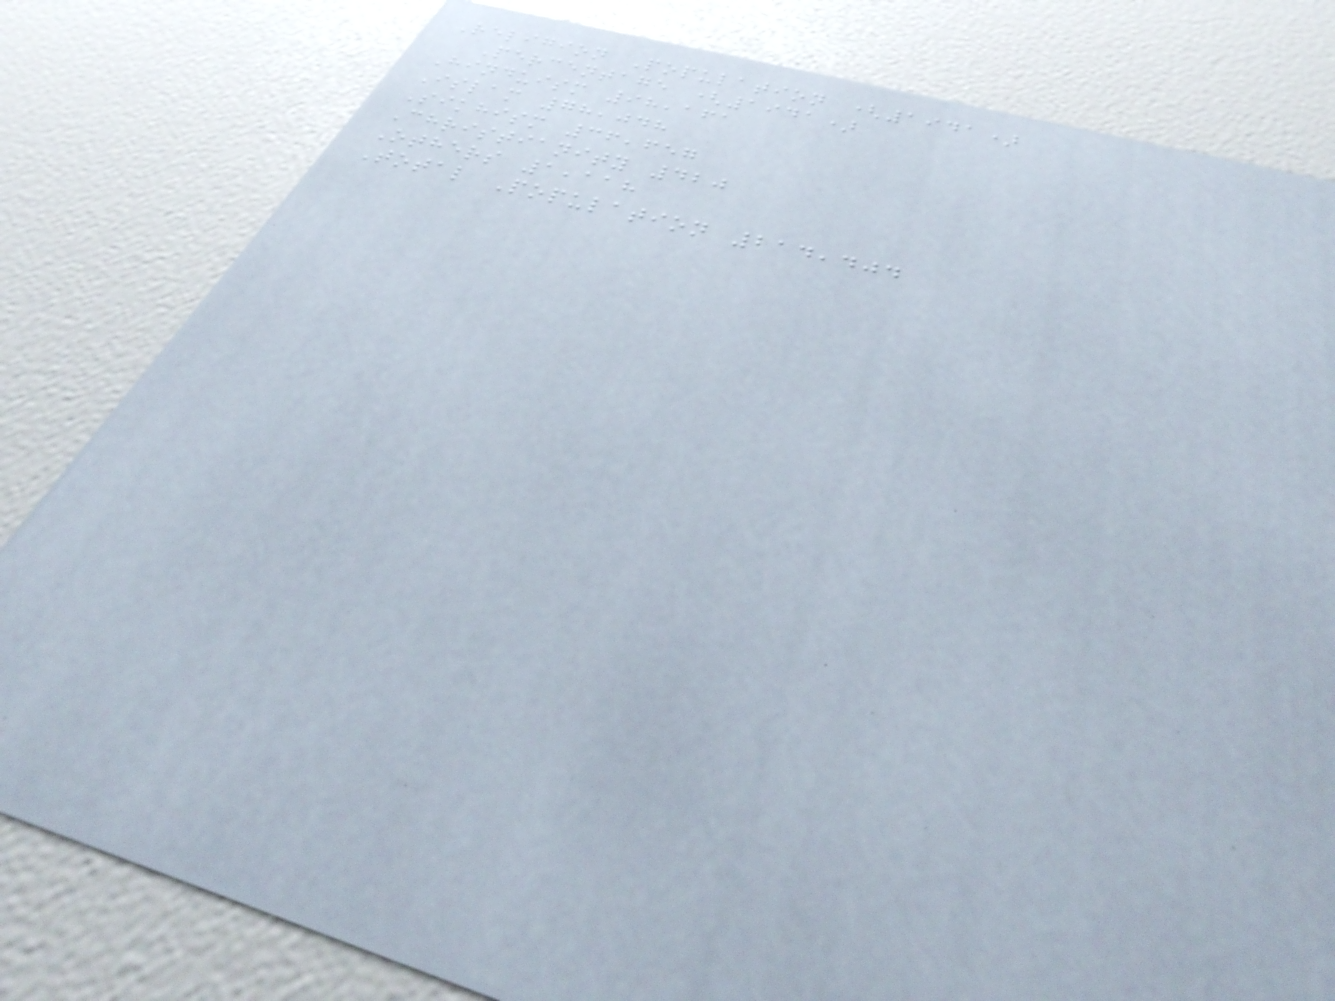Religion Population (1941)
Percentage (1941)
Hinduism 98,161
Islam 78,048
Sikhism 36,657
Christianity 420
Others 1,118
Total Population 214,404
